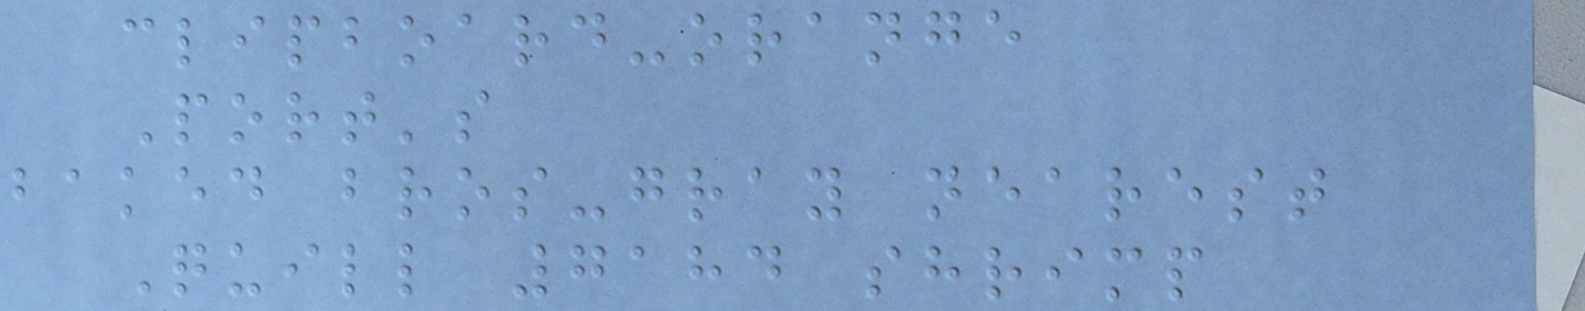clipboard-orange
Port's
baked bros-gray nearest
Quill 7184 shrimp
